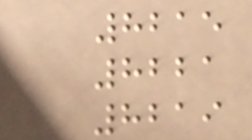8215
8221
8219
